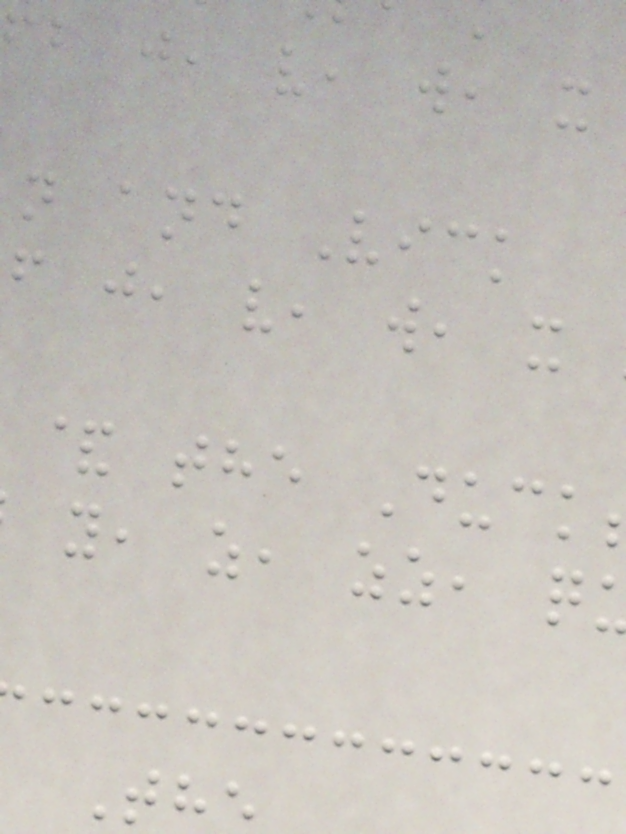b j, v, w, x
n and Vick
f j, v, w, x
& the Duck
y, z, zz, q
